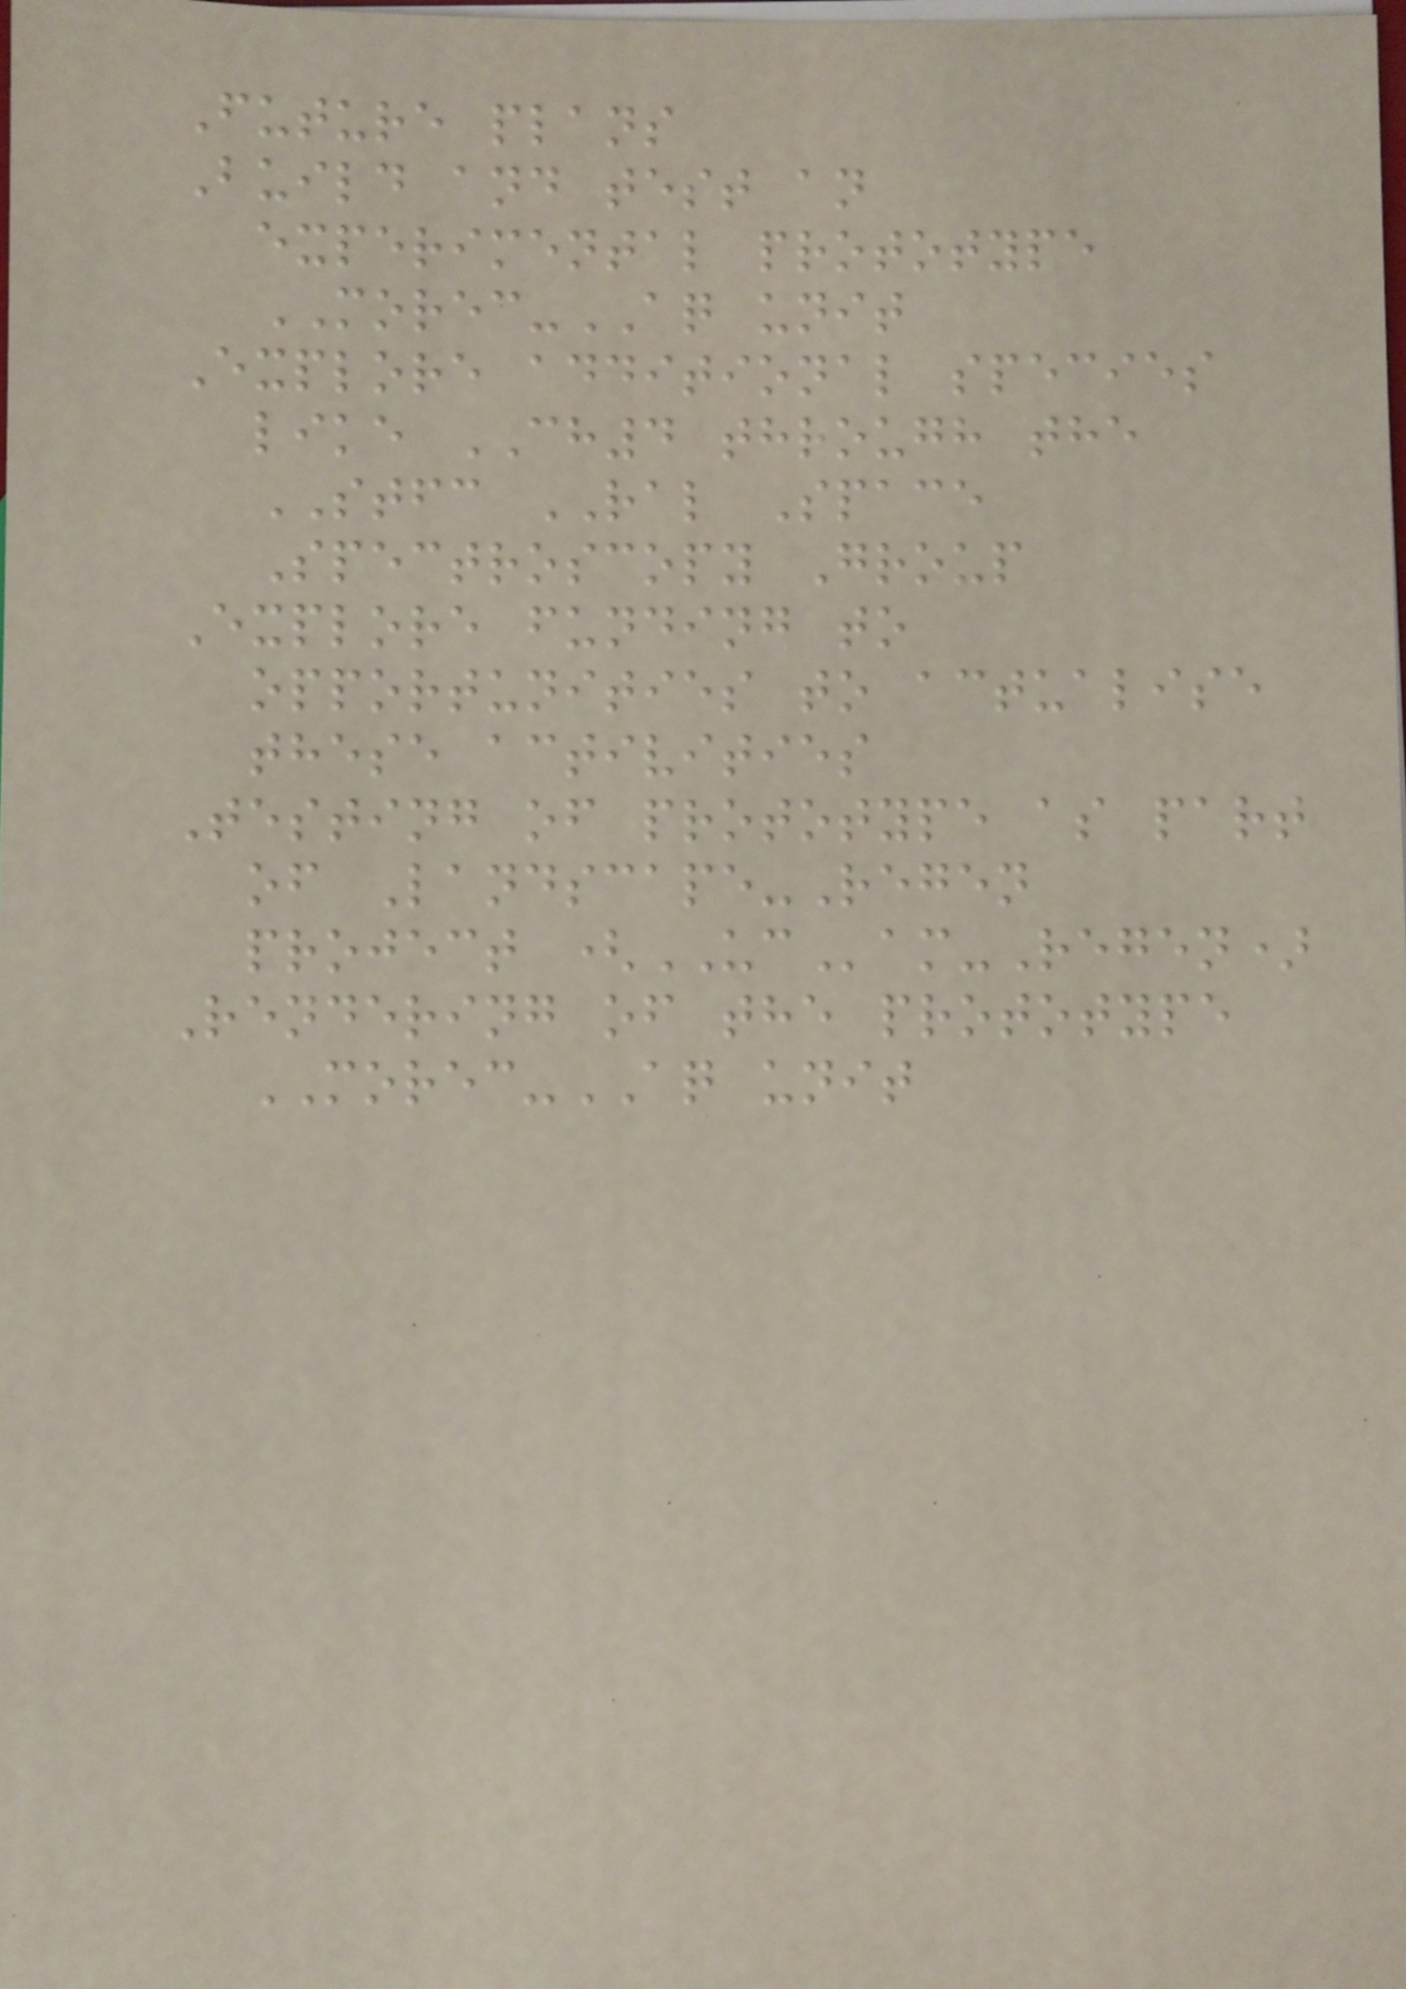Future plans
Build and test an
experimental prototype
MOREC-AQ unit
Explore additional species
like CH4 through the
STFC RAL Space
Spectroscopy Group
Explore funding to
opportunities to actualise
these activities
Testing of prototype as part
of Landscape-Regen
project (UCam-Regen)
Rendering of the prototype
MOREC-AQ unit
